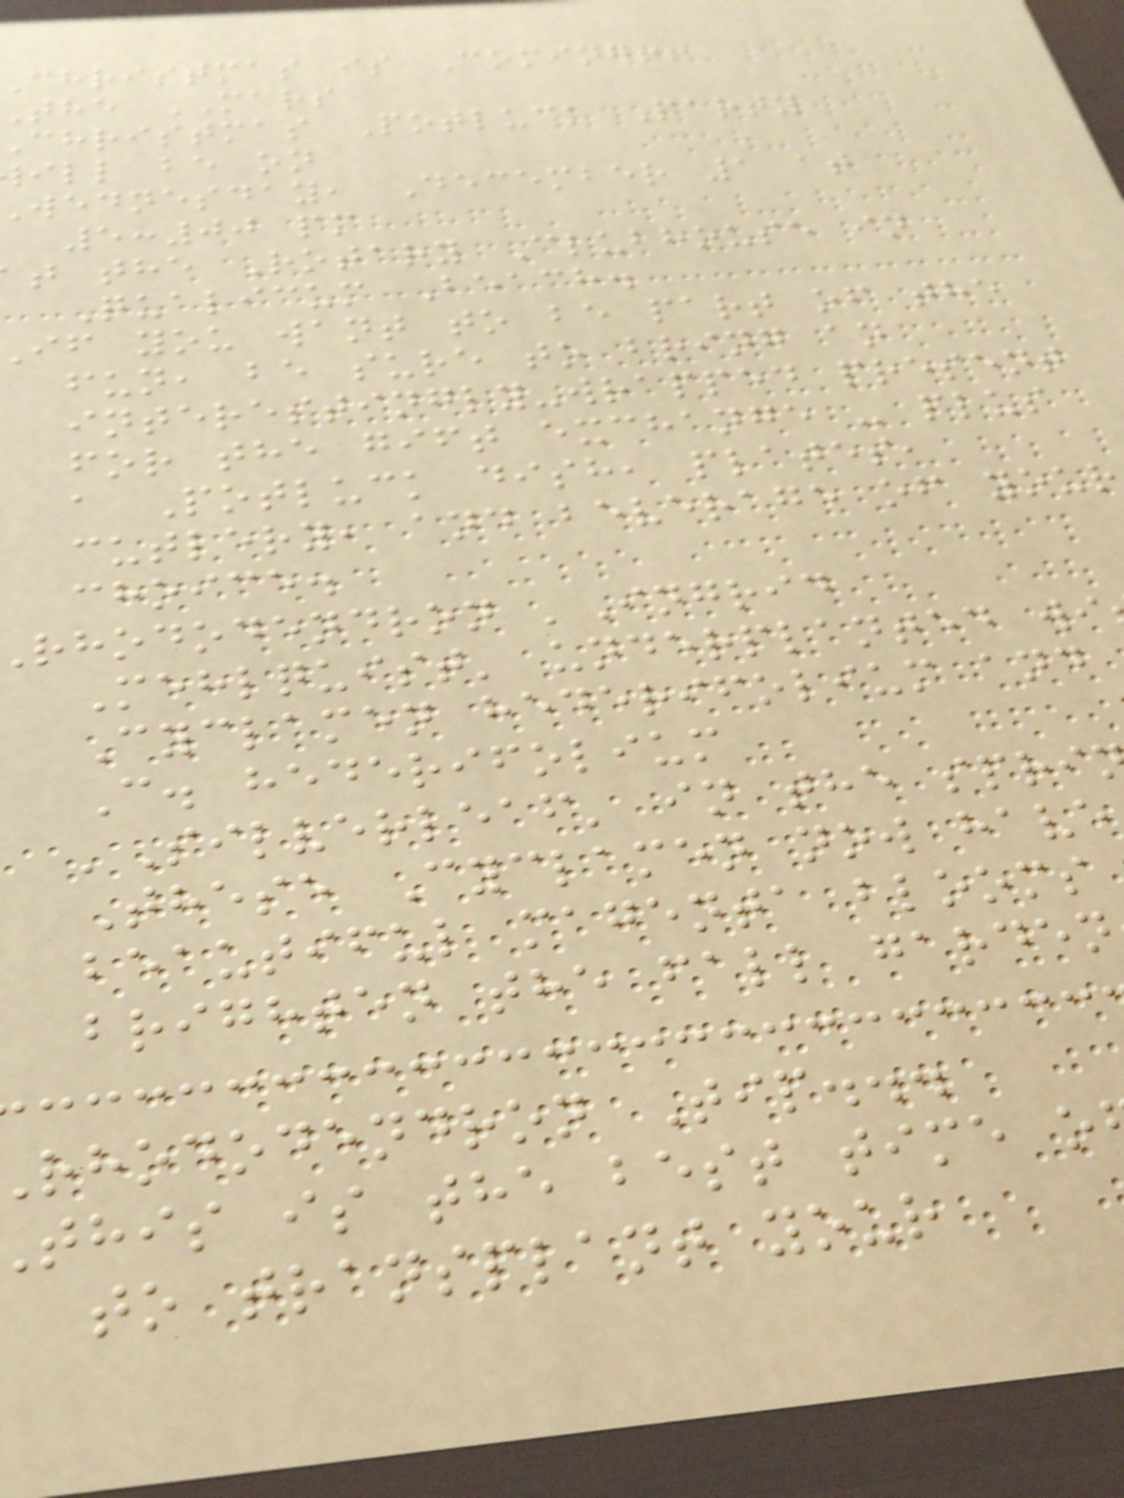christmas is Coming!!
the MARS
christmas Potluck Party
ill be on
wednesday, December 1 at
5:00 pm
t the Rotary Clubhouse in
Qualicum Beach.
if you want to be part of the
fun, be sure to bring an
interestingly-wrapped present
for the gift exchange - plus
a Potluck dish, plates,
cutlery, and beverage of your
choice.
rhododendron 'Ingrid
Mehlquist' underplanted wi
Cyclamen hederifolium and
C. hederifolium
'Silverleaf' in the spri
These Cyclamen now have
beautiful magenta blooms
brighten the fall garden
rhododendron Tip...
this is the best time o
to transplant your
